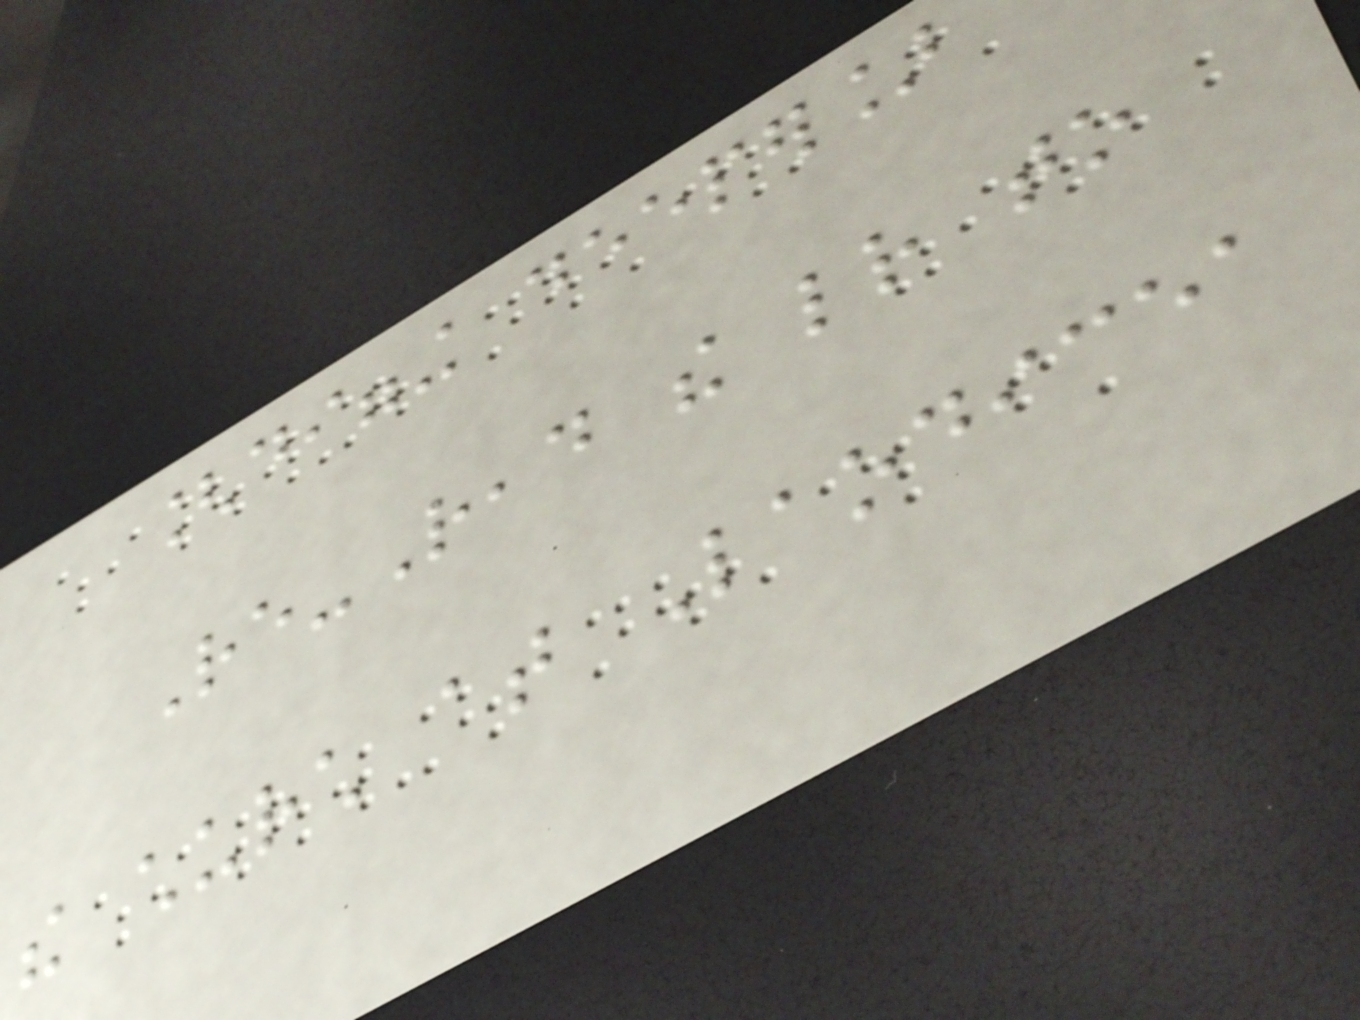[digging deeper]
Re-Read the letter to
the church at Laodicea
